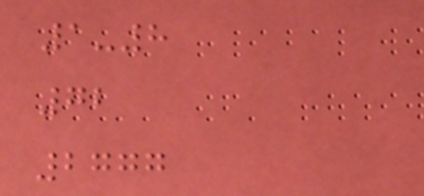1-8
72
2777
